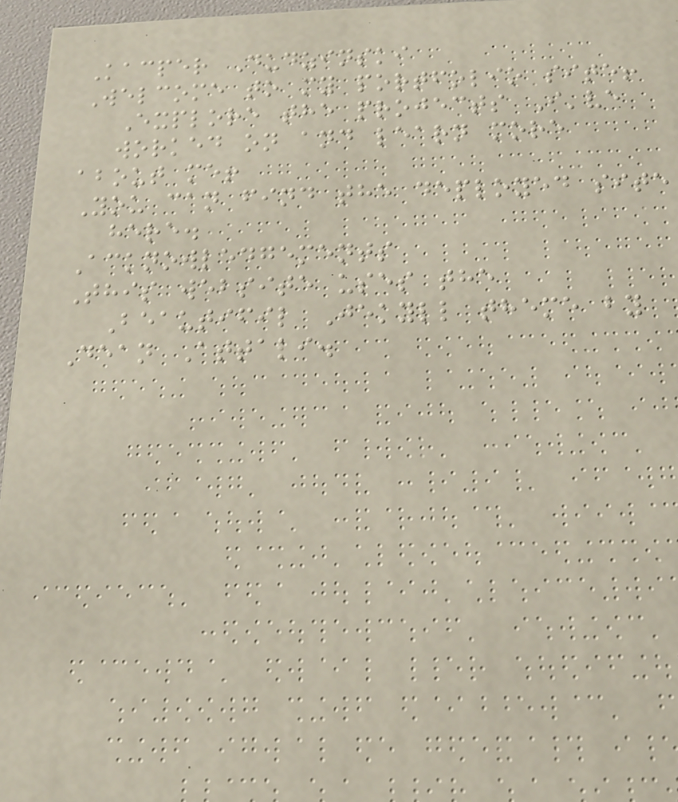Kacper Dudzinski
Welcome to my portfolio site!
Explore the projects I've
worked on and learn more
about me!
You can find the deployed site
here.
Acknowledgements
This website uses the
Beautifil Jekyll theme by
Dean Attali.
